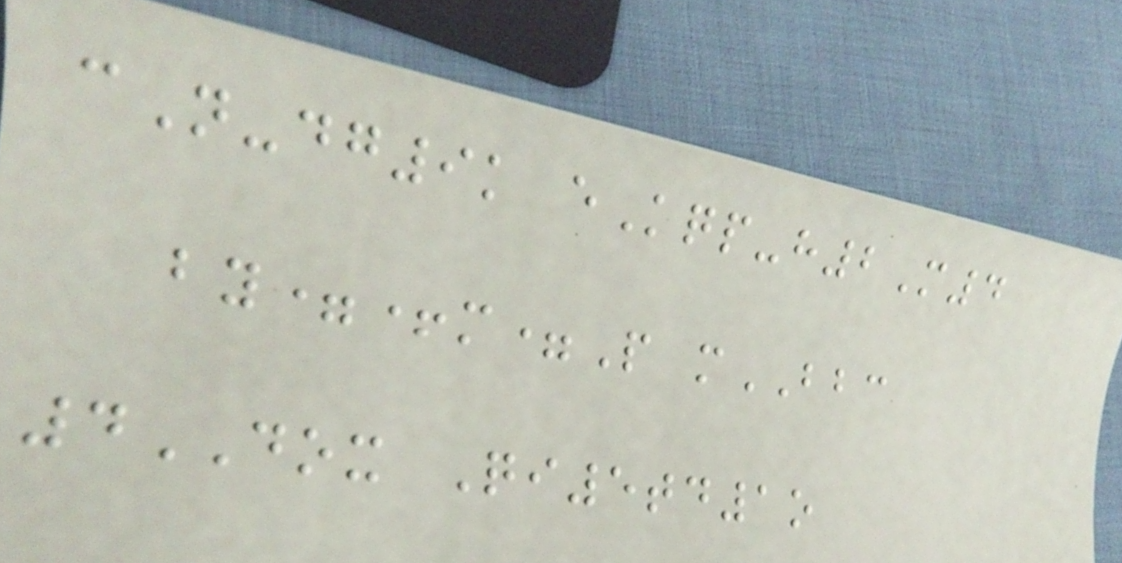cN-dg9k eKqp-h2M4
by=+m=P mBBC
4DOX Qi5td1o
